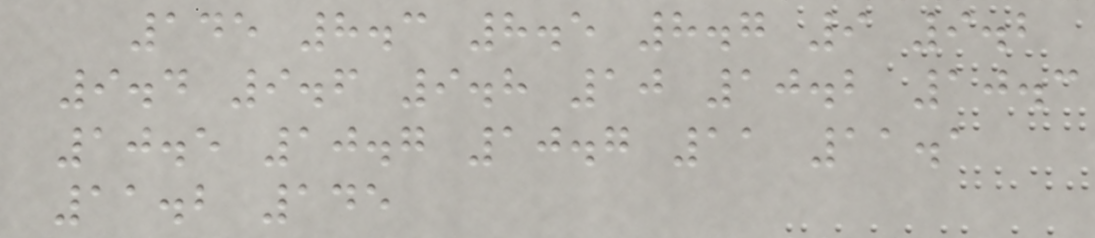145 8.3 8.5 8.7 9 9.2
9.4 9.6 9.8 10 10.2 10.3
10.5 10.7 10.7 11 11.1
11.2 145
